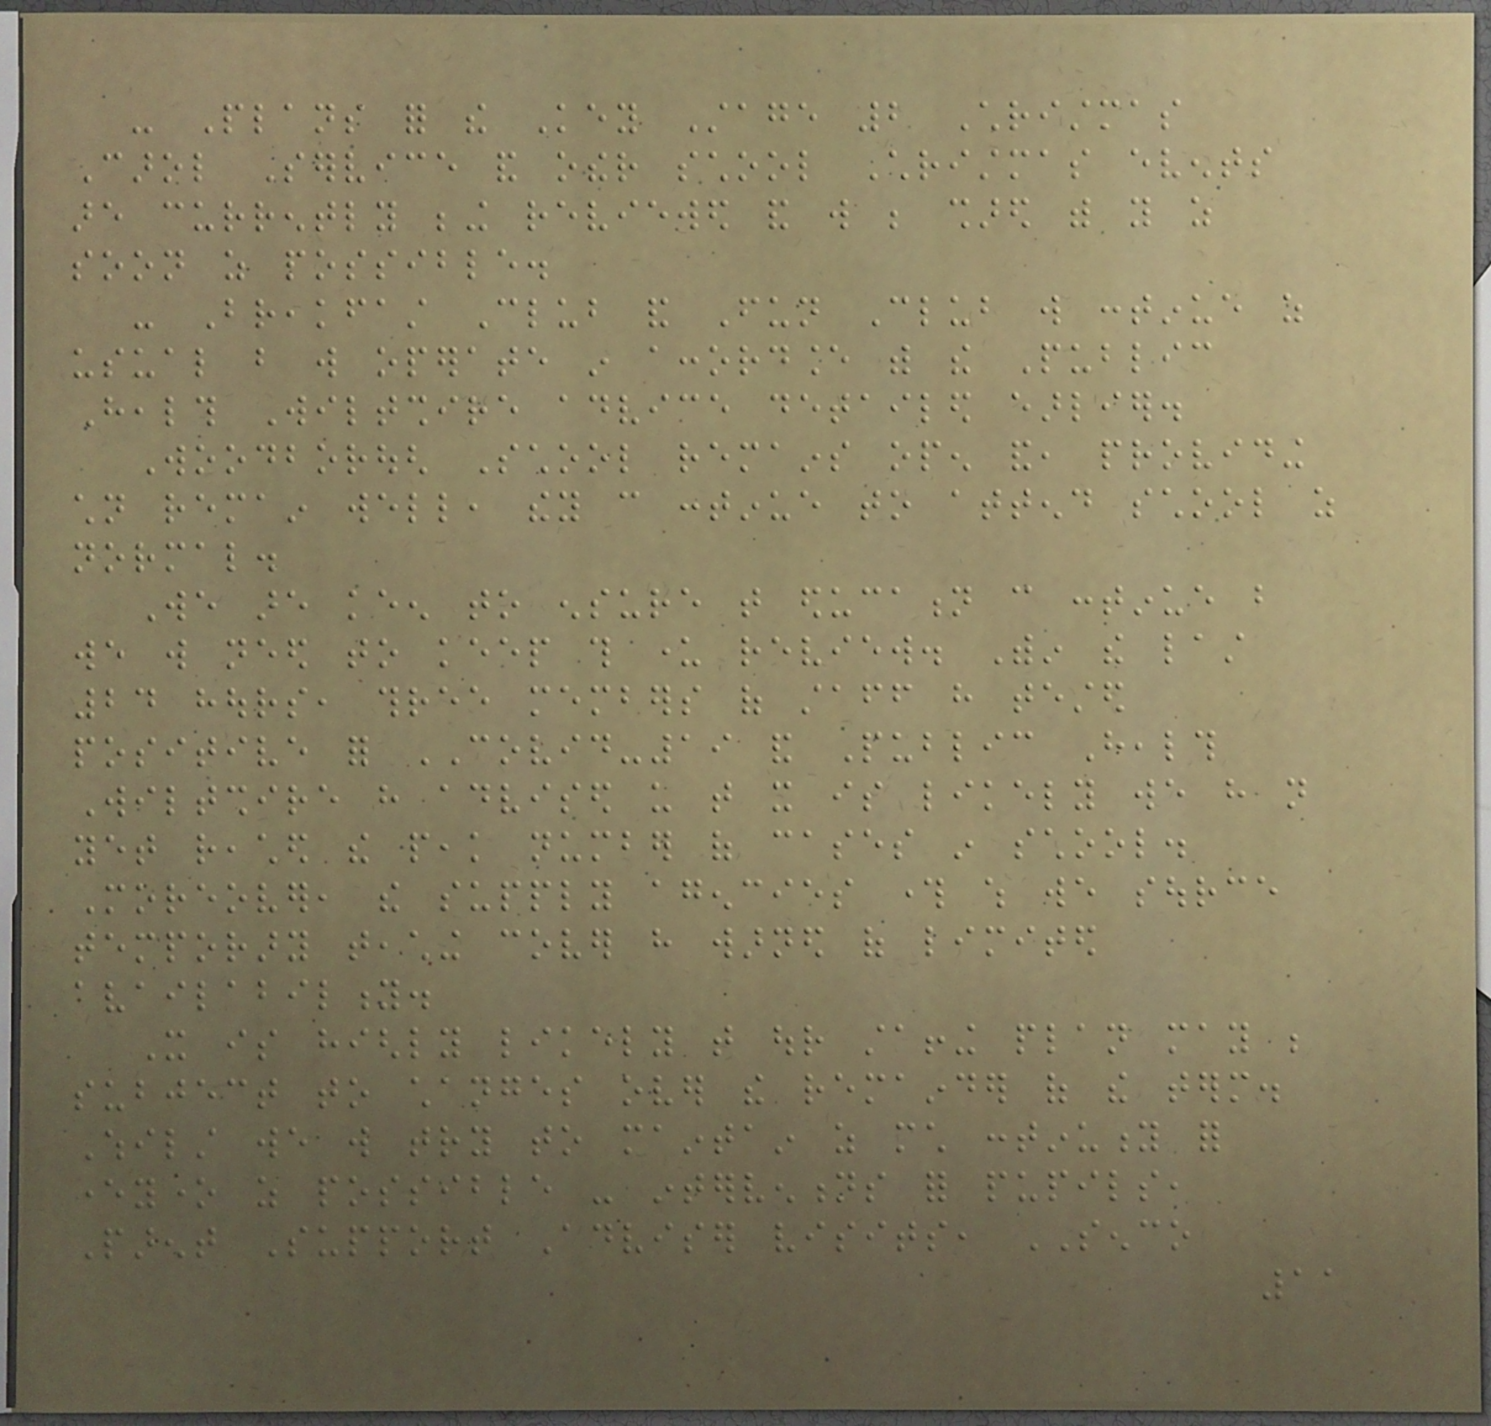- Plans for the Key Stage 2 Christmas
Carol Service and other school Christmas events
are currently being reviewed and will be shared with you as
soon as possible.
- Breakfast Club and Fun Club will continue as
usual but will operate in accordance with the Public
Health Wiltshire advice detailed earlier.
Woodborough School remains open and, providing
children remain well, they can continue to attend school as
normal.
We are keen to ensure that education can continue but
we will need to keep this under review. Within the last
24 hours, three members of staff have tested
positive for COVID-19 and Public Health
Wiltshire have advised us that it is likely we have not
yet reached the peak number of cases in school.
Moreover, the supply agencies through which we source
temporary teaching cover have warned of limited
availability.
It is highly likely that our staffing plan may be
subject to changes over the remainder of the term.
Whilst we will try to maintain as much continuity for
everyone as possible - interventions for pupils,
Parent Support Adviser visits, SENCO
11
